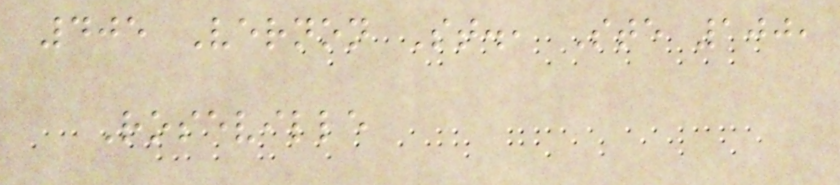405 Vernon St., Ste 100,
Roseville
